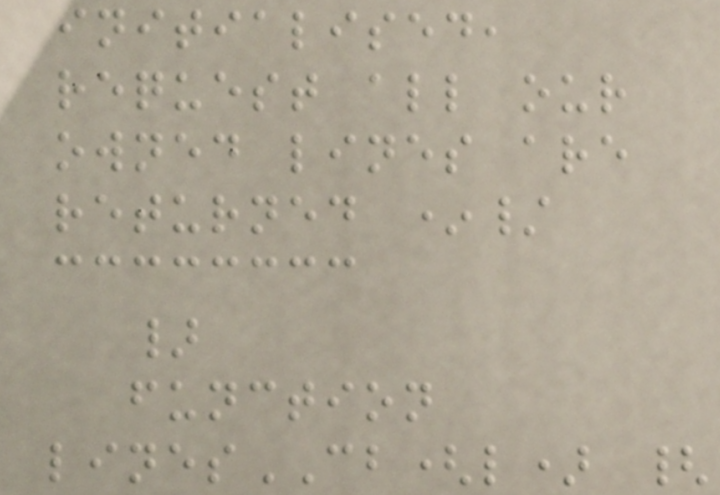initialised,
request all our
owned lines are
returned */
}
function
linesCB(l) {
